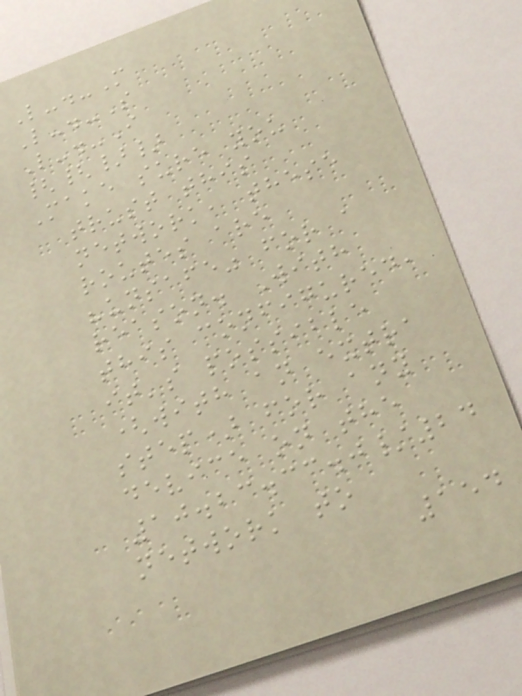L-.-M
L-.-S
L-.-I
{{}}
Make sure you
trust this
network, these
routes are
"unsafe" for a
reason. With
this configured,
it's possible
(with an extra
step) for any
device on the
10.23.33.0/24
network to
154
